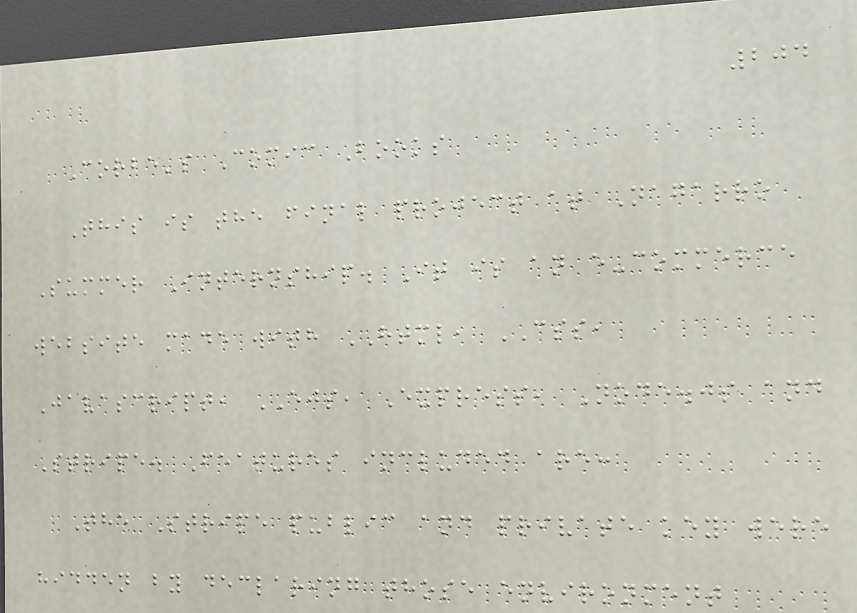204
Corbe's Comic Books
This is the final project at Nagarro
Summer Internship. It is an e-commerce
website made with HTML, CSS,
Javascript, EJS, Express, Node.js and
Stripe. Features included are:
The Stripe public and private key were
hidden by declaring those environment
